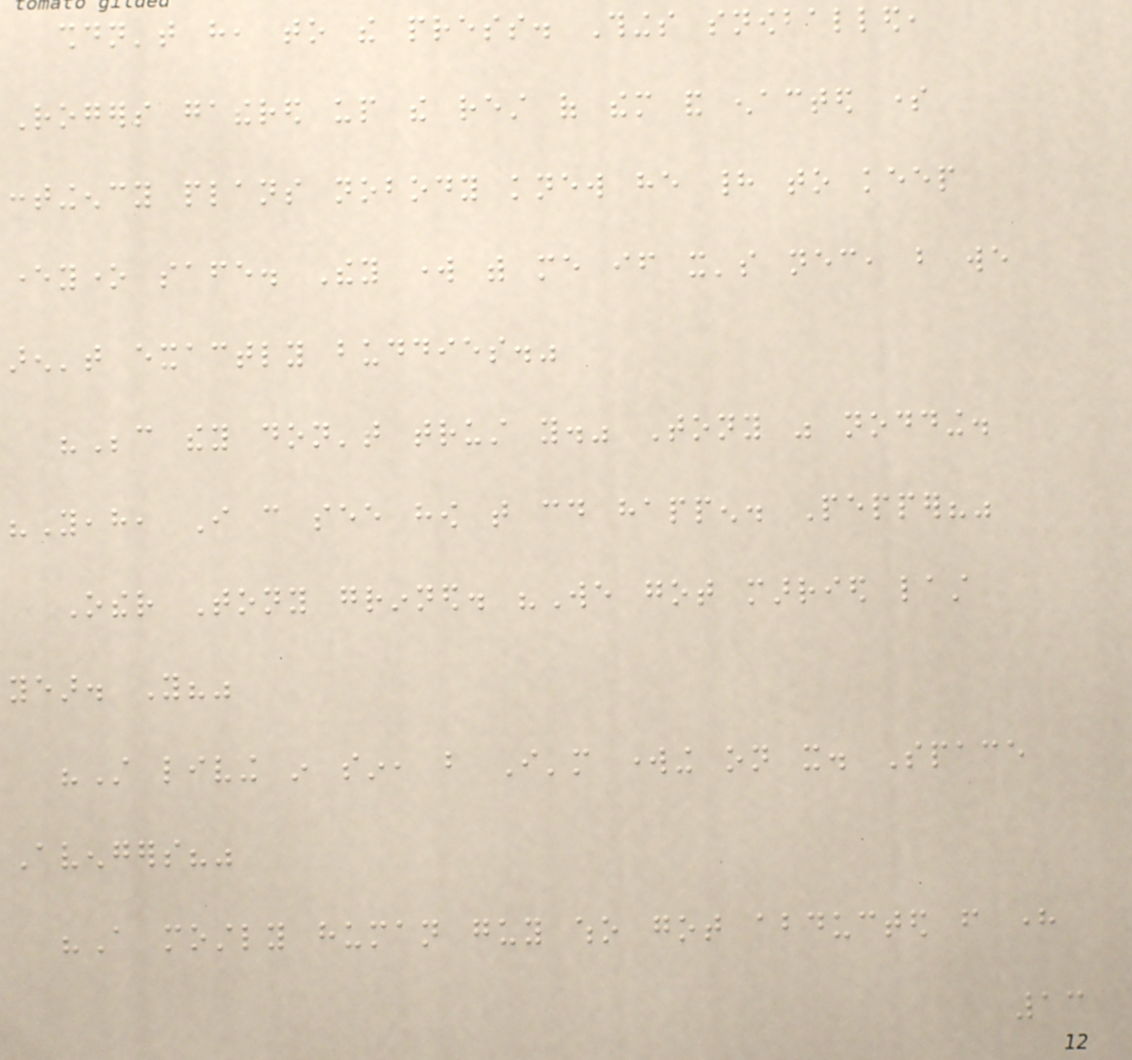shouldn't have, to the press. Things snowballed,
Rogers gathered up the rest of them and enacted some
contingency plans nobody knew he had to keep
everyone safe. They work with me if it's necessary, but we
aren't exactly buddies."
"Because they don't trust you." Tony was nodding.
"Yeah, I can see how that could happen. Pepper?"
Other Tony grinned. "We got married last
year. You?"
"Still living in sin, but I'm working on it. Space
Avengers?"
"A mostly human guy who got abducted from here
13
